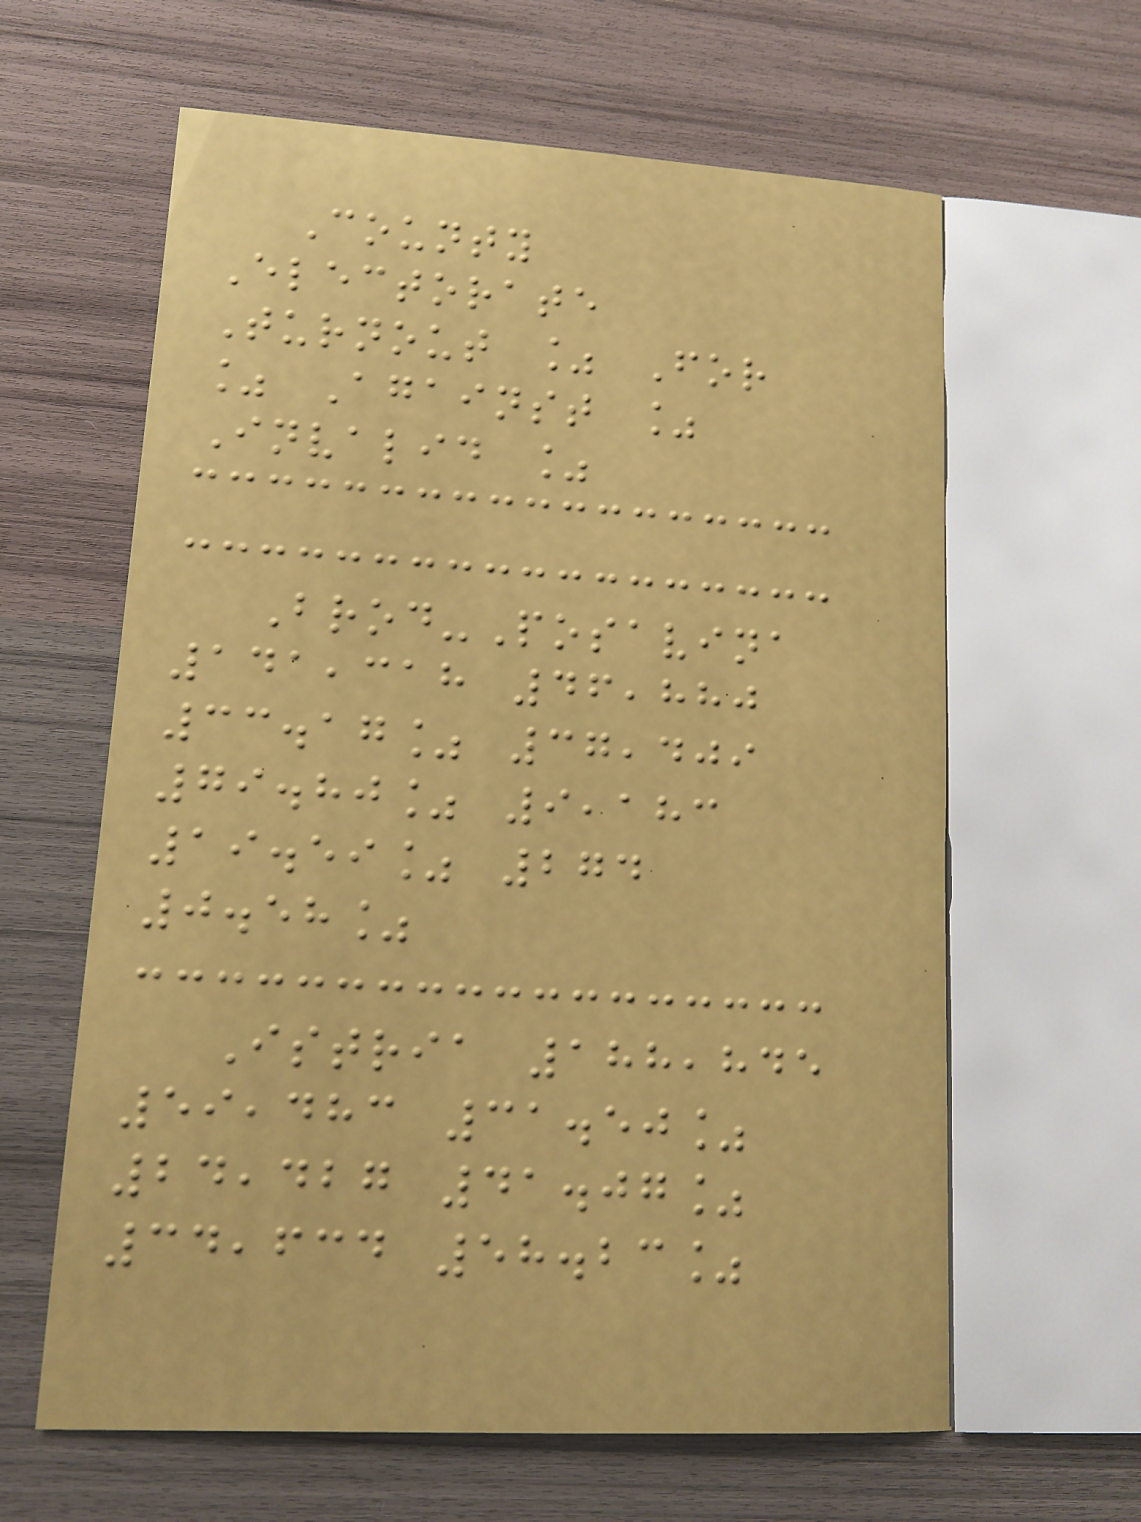County
Electorate
Turnout % For
% Against %
Invalid %
Brod-Posavina
141,318 46,880
33.17% 37,409
79.80% 9,183
19.59% 274
0.58%
Istria 188,845
59,483 31.50%
24,427 41.07%
34,634 58.23%
